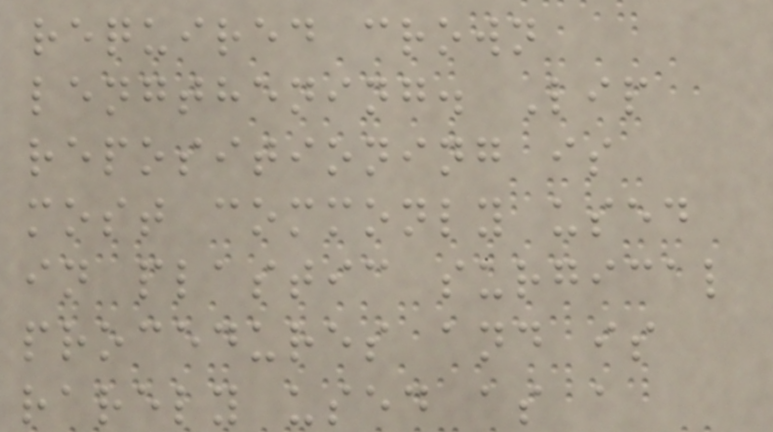required crown
lengthening. Lip
repositioning is
most commonly used
in plastic surgical
procedures and is
rarely used as a
